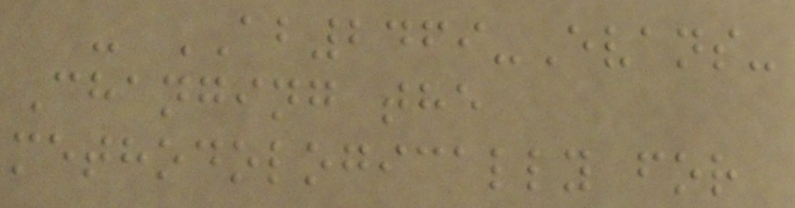- AB2469-Evans-
Changing the
methodologically for
